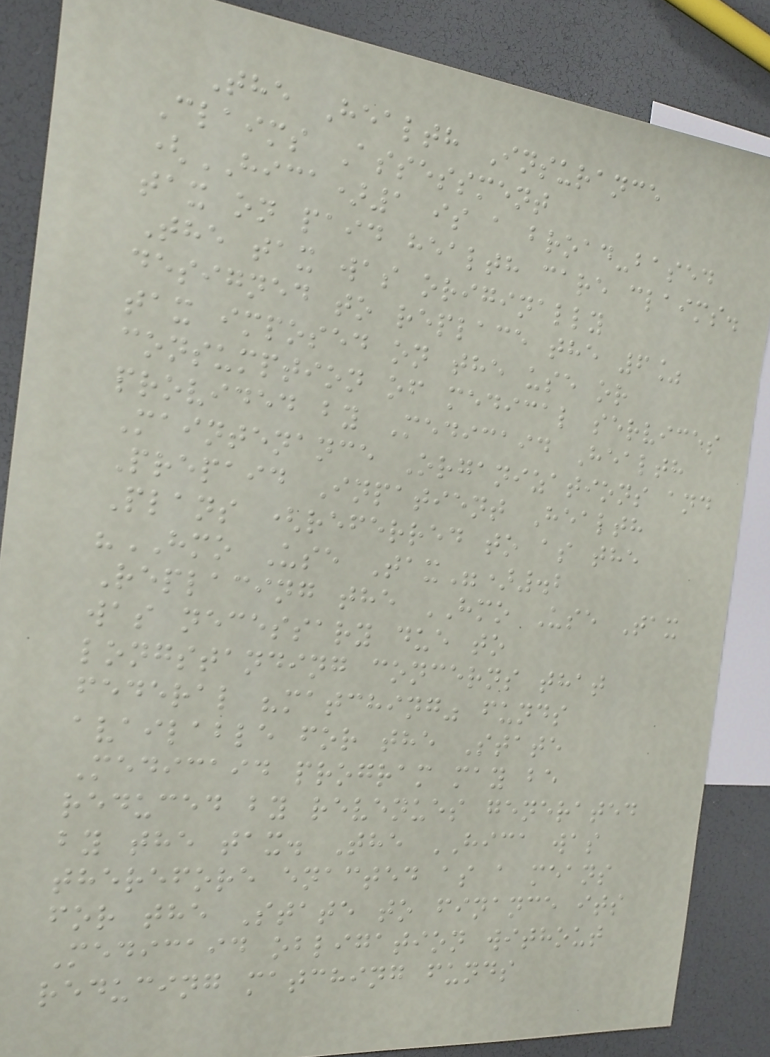The Health Insurance
Claims Assessment
(HICA)1 is a broad-based
tax on paid health care claims.
The tax was originally
designed to replace the 6%
tax imposed on the use or
consumption of medical services
provided by Medicaid Health
Maintenance Organizations and
Prepaid Inpatient Health
Plans (referred to as the
"HMO Use Tax").2
Replacing the HMO Use Tax
was necessary due to
longstanding concerns that
federal "matching" funds
available for the State
Medicaid program may be
reduced by revenues generated
by the tax. The HICA was
therefore enacted as a means
for the State to finance its
Medicaid obligation without
reducing matching funds
